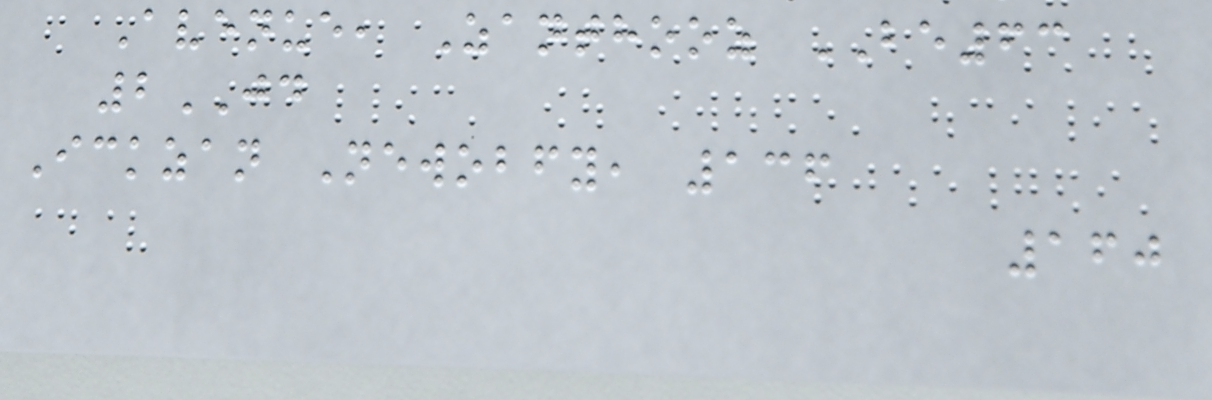Avenue, Zanthooz BE63
2JD
Ickzan Newobfy, 136
160
